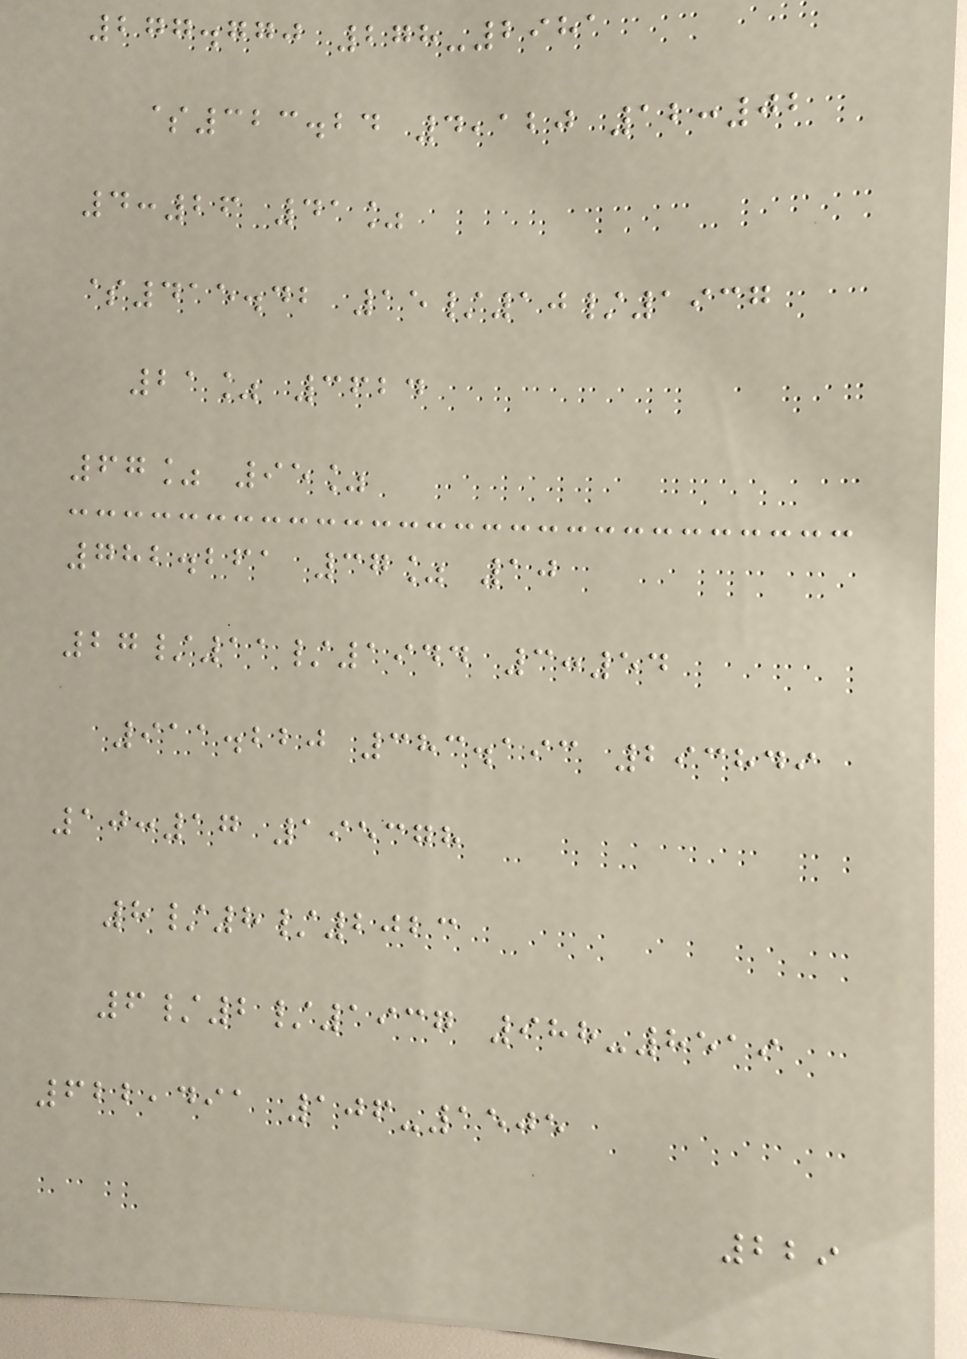277.770 278-2981
$323.24 4,120 12:02
4:26 41%
$415.42 15/10/1937
21% 3624
67% 95%
782.261 37% 10
27/11/1944 3:54
911.220 383.193 293849
10:17 195378
8/8/2023
6/2/1937 988-8519
622,491 106-1505
229
